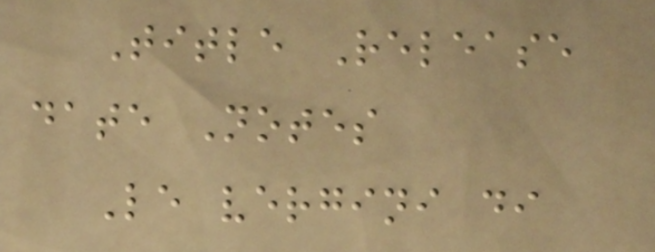Title Release
date Notes
Le vergini di
